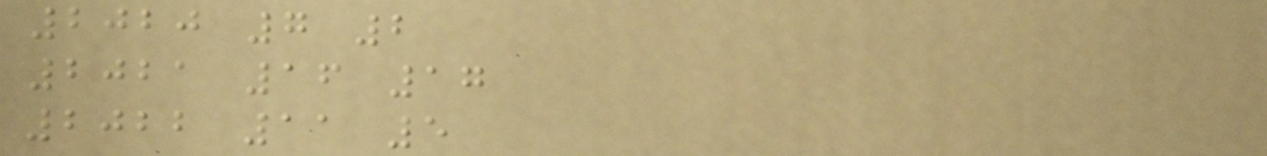2020 7 2
2021 16 17
2022 11 5
